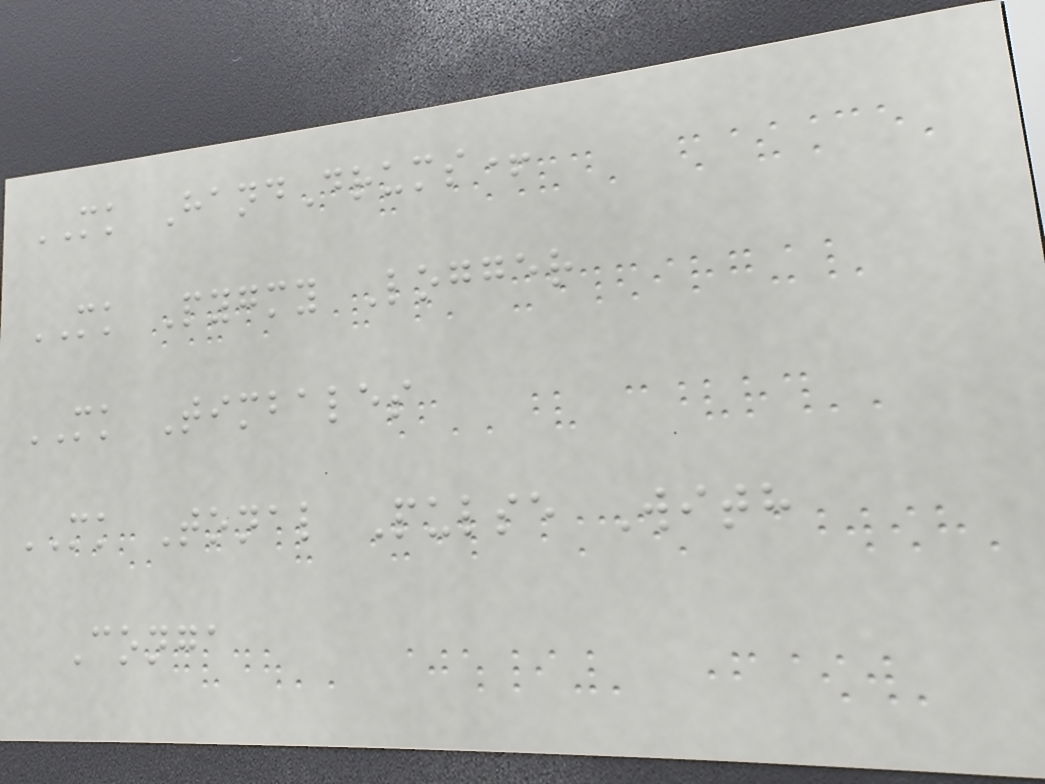MK HandDrums+
MK Pygmy Logger
MK Timbales
MK Tonal Pulse With
Conga
